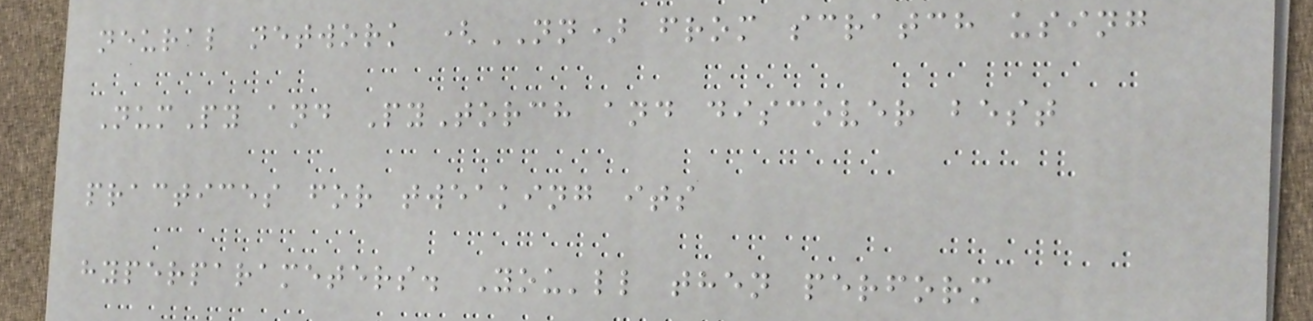neural network (NN) from scratch using
NumPy and PyTorch and discover best
practices for tweaking its
hyperparameters. You'll then perform
